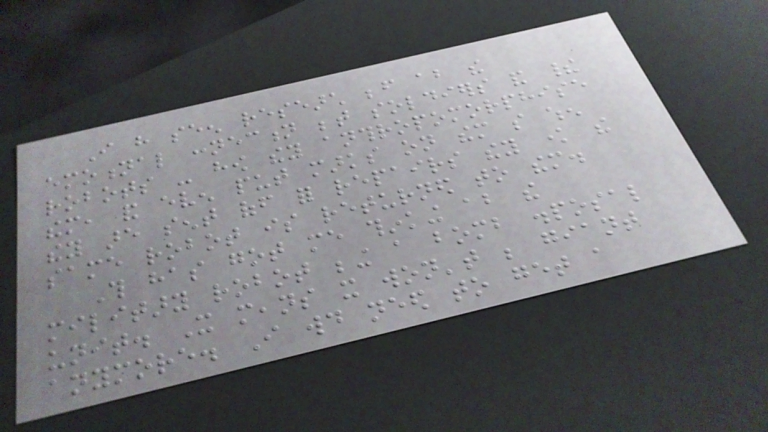I have seen research before about the
emotional connection between soldiers and their
robots - how they anthropomorphise
them, and even put marks on them so when
they are sent off for repairs they know the
same robot is returned to them.
This has got me thinking about the
military robot being a bomb disposal
unit. It means it won't be giant
anymore. I would need to get a
